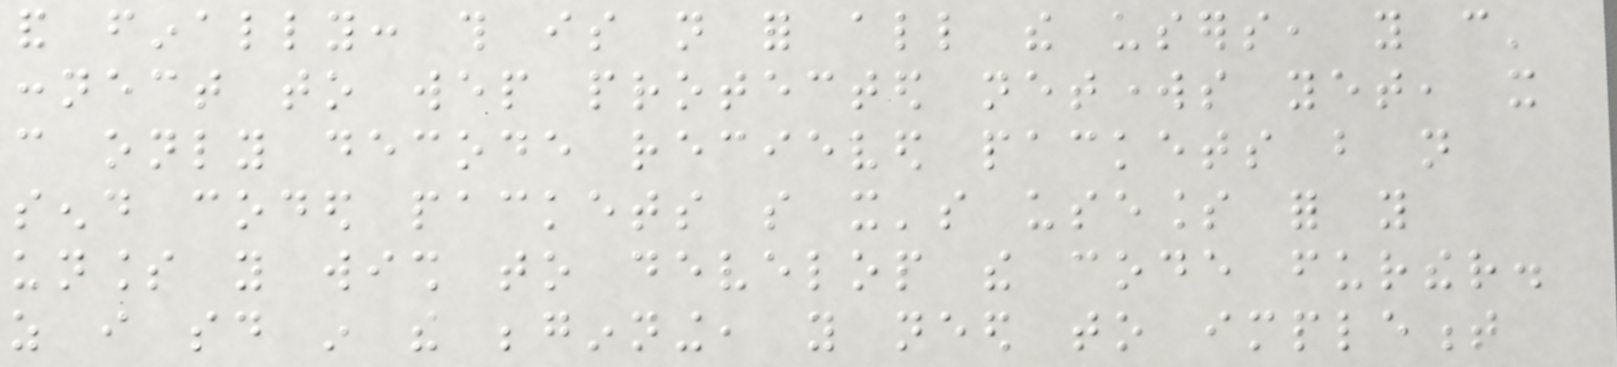and finally: this is not for all the users, you can'
connect to wep protected networks yet, it
can only decode recieved packets but not
send coded packets so it's useless for you
unless you wish to develop the code further.
as i said in the beginning, you need to implement
